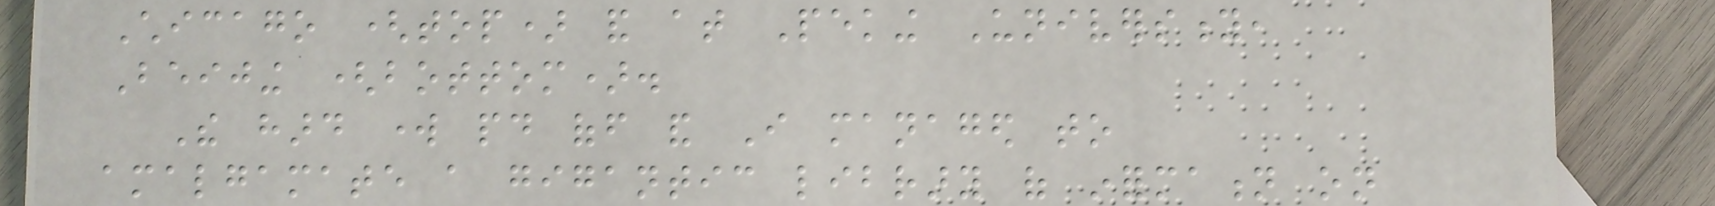Chicago (top) and at Peking University,
Beijing (bottom).
The hard work paid off and I managed to
amalgamate a gigantic library of information on
